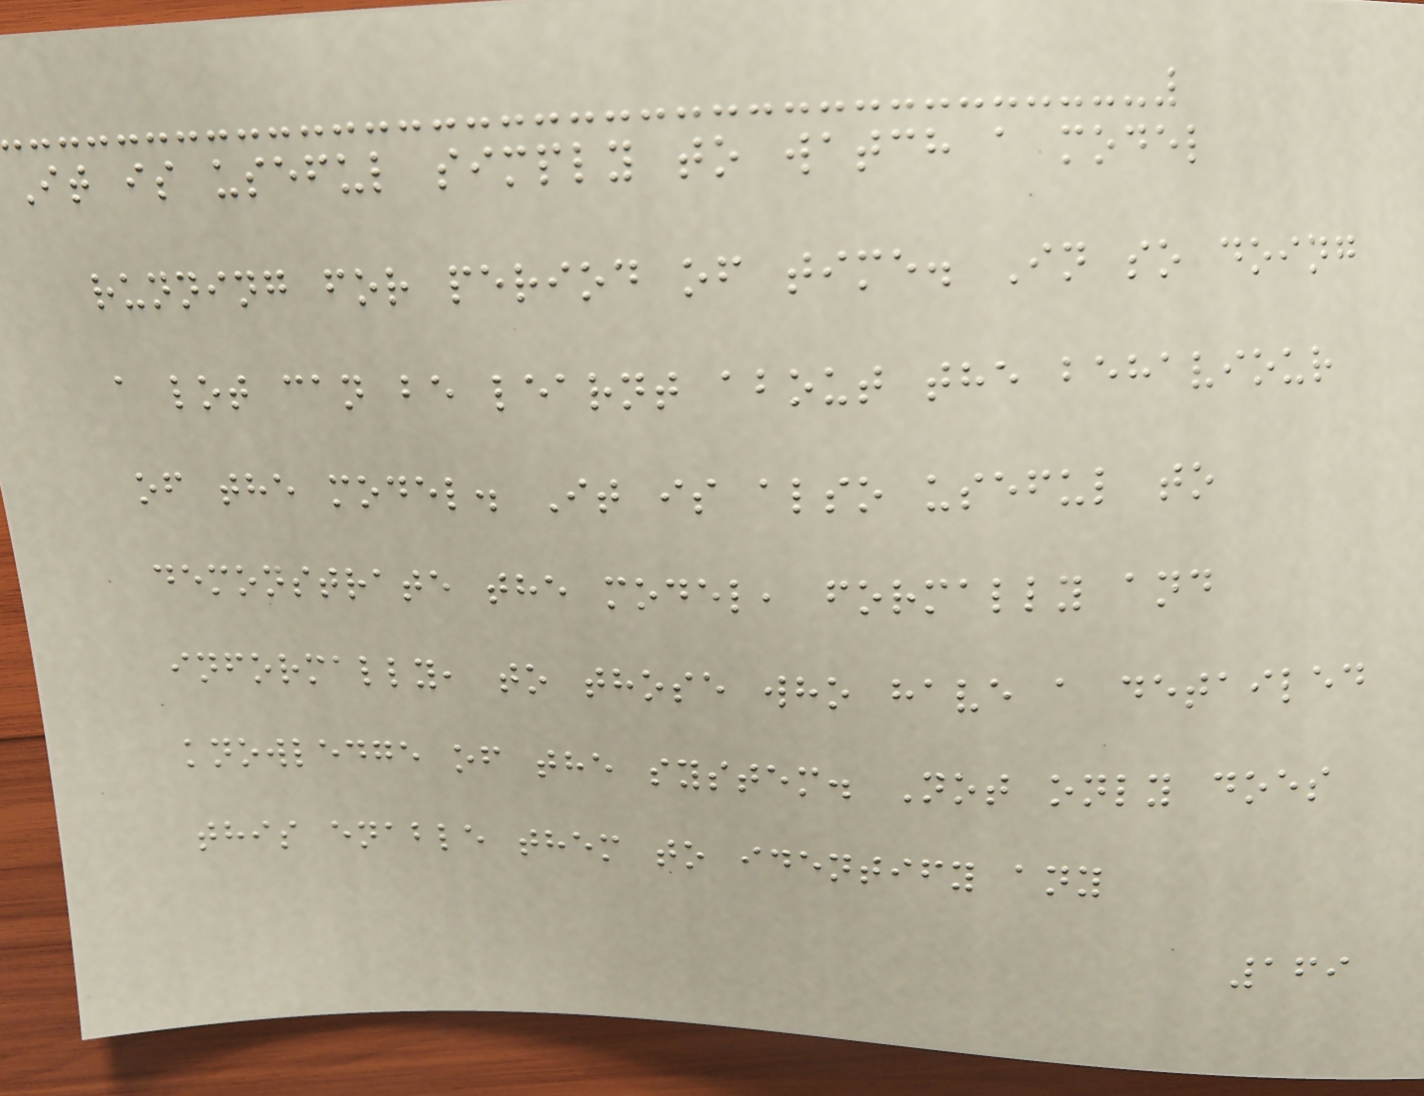It is useful simply to watch a model
running for period of time. In so doing
a lot can be learnt about the behaviour
of the model. It is also useful to
demonstrate the model, formally and
informally, to those who have a detailed
knowledge of the system. Not only does
this enable them to identify any
169
